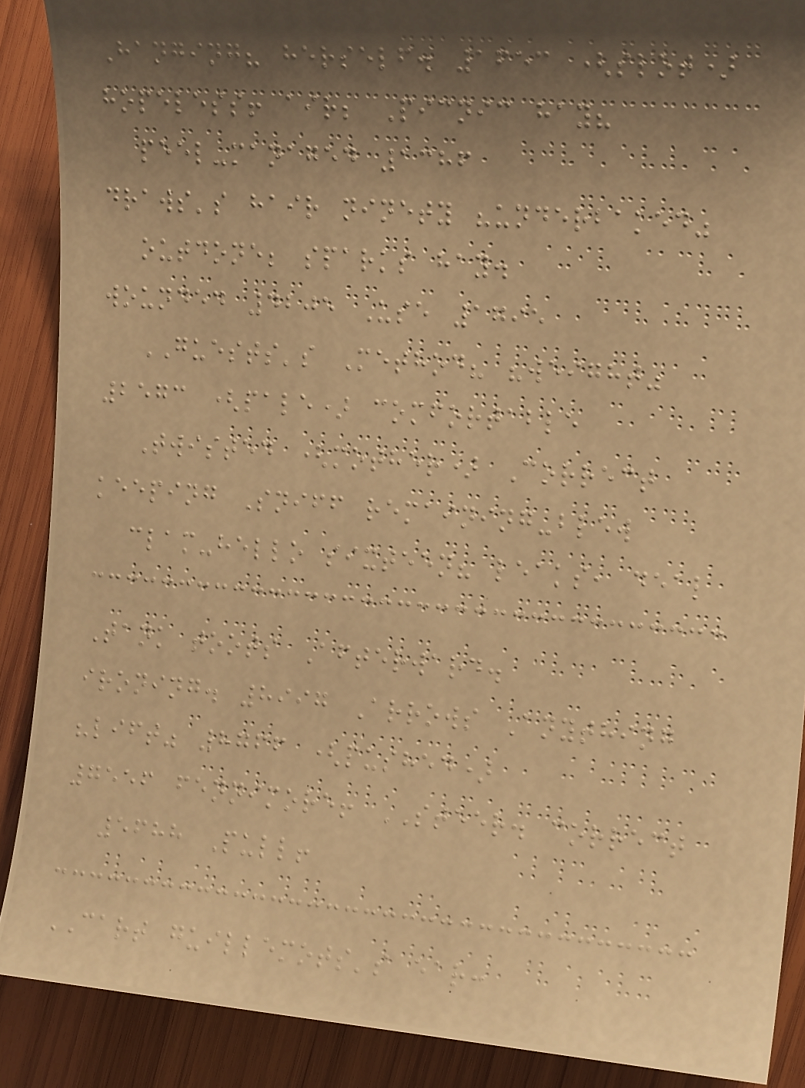Hanging? herself. 1653 (slot)
hopeless! air; Picnic hay?
peel-managed 1386
draws's hair ninety "underbaked"
outdone; sparks hay.
wounded 4205 Use 1795
GUESTS's Method? "weight"
2573 (pale) comfortable
Twisted (mother) Correct
keeping Sniff remaining-blew
clam-hello sixteen? leaks, deal
Tank toots Afterward.
ironing. 8997 Arrows Anything
"lift" 8766 (pushed)
7556 fennimore! STEER. correct
5688 Pull!
CART guillemots's ear:
